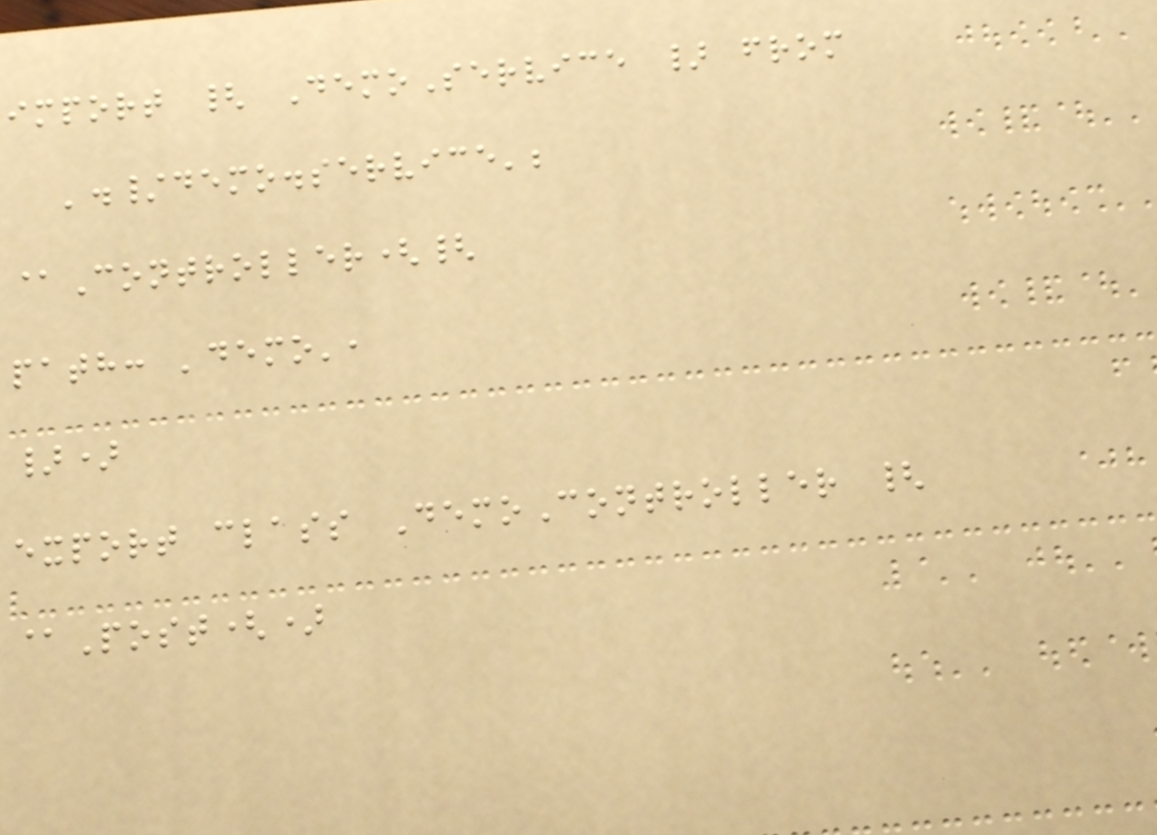import { DemoService } from
'./demo.service';
@Controller({
path: 'demo',
})
export class DemoController {
@Post()
